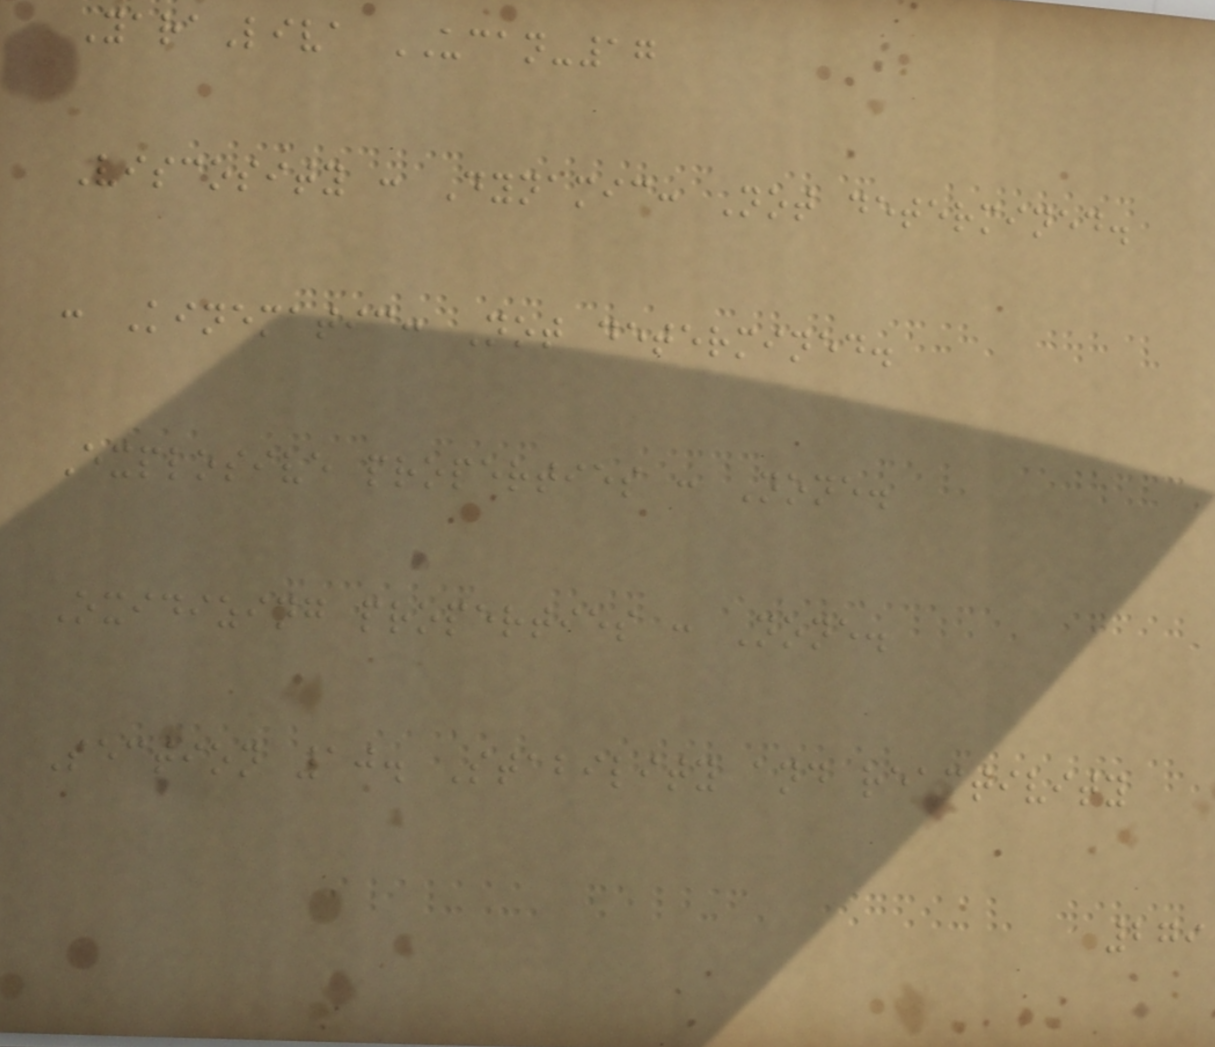YaraLiva UCAN-17
Viscosity : Dynamic: Not determined.
: Kinematic: Not determined.
Explosive properties : None.
Oxidizing properties : None.
Section 10. Stability and reactivity
279
